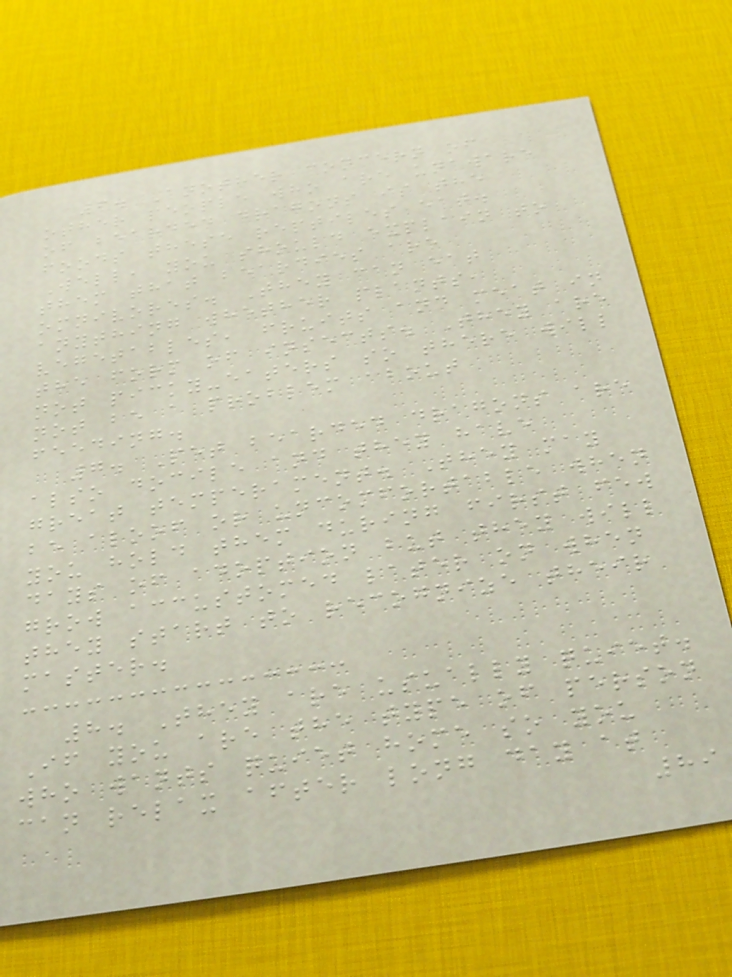6. Another concern of
other people who are unaware
of bearded dragons is the
foods these reptiles eat.
Well, you should explain to
them that beardies are
omnivores. They can eat
anything whether plants,
vegetables, fruits and meat in
the form of insects. They are
not picky-eaters so there will
not be a problem about
feeding.
7. Pet bearded dragons are
also docile and they have
great temperament. They may
be aloof or uncomfortable when
you hold them during first few
days of adoption but they will
grow accustomed later on when
they start to recognize their
master.
8. They are usually quiet.
If you are the type of person
who wants quiet home so you
can relax after long day at
89
